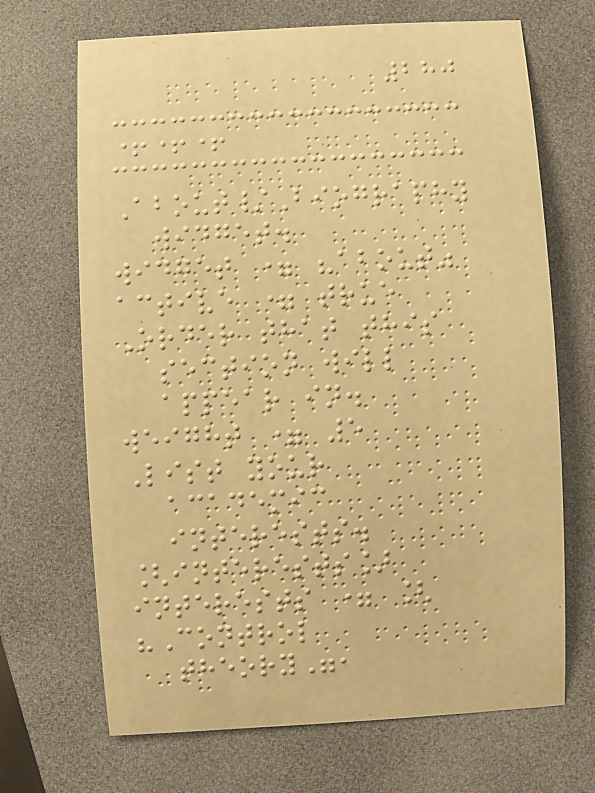280
+++
About/Biography
widget.
widget = "about"
active = true
Order that this
section will
appear in.
weight = 5
List your
academic
interests.
[interests]
interests = [
"Control
theory",
